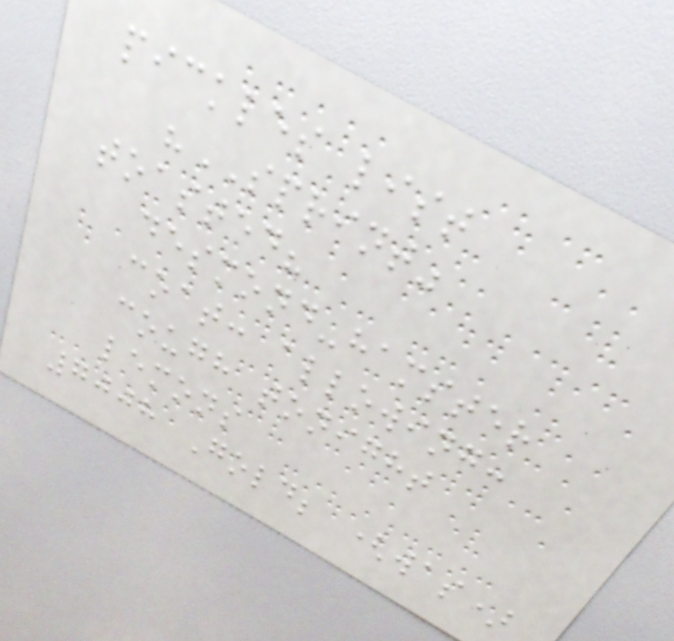pickles list
"SPRINT"
toasted?
desmond-hamster
coat: allowing:
cough tonight
lemons
7008 Gold; (was)
